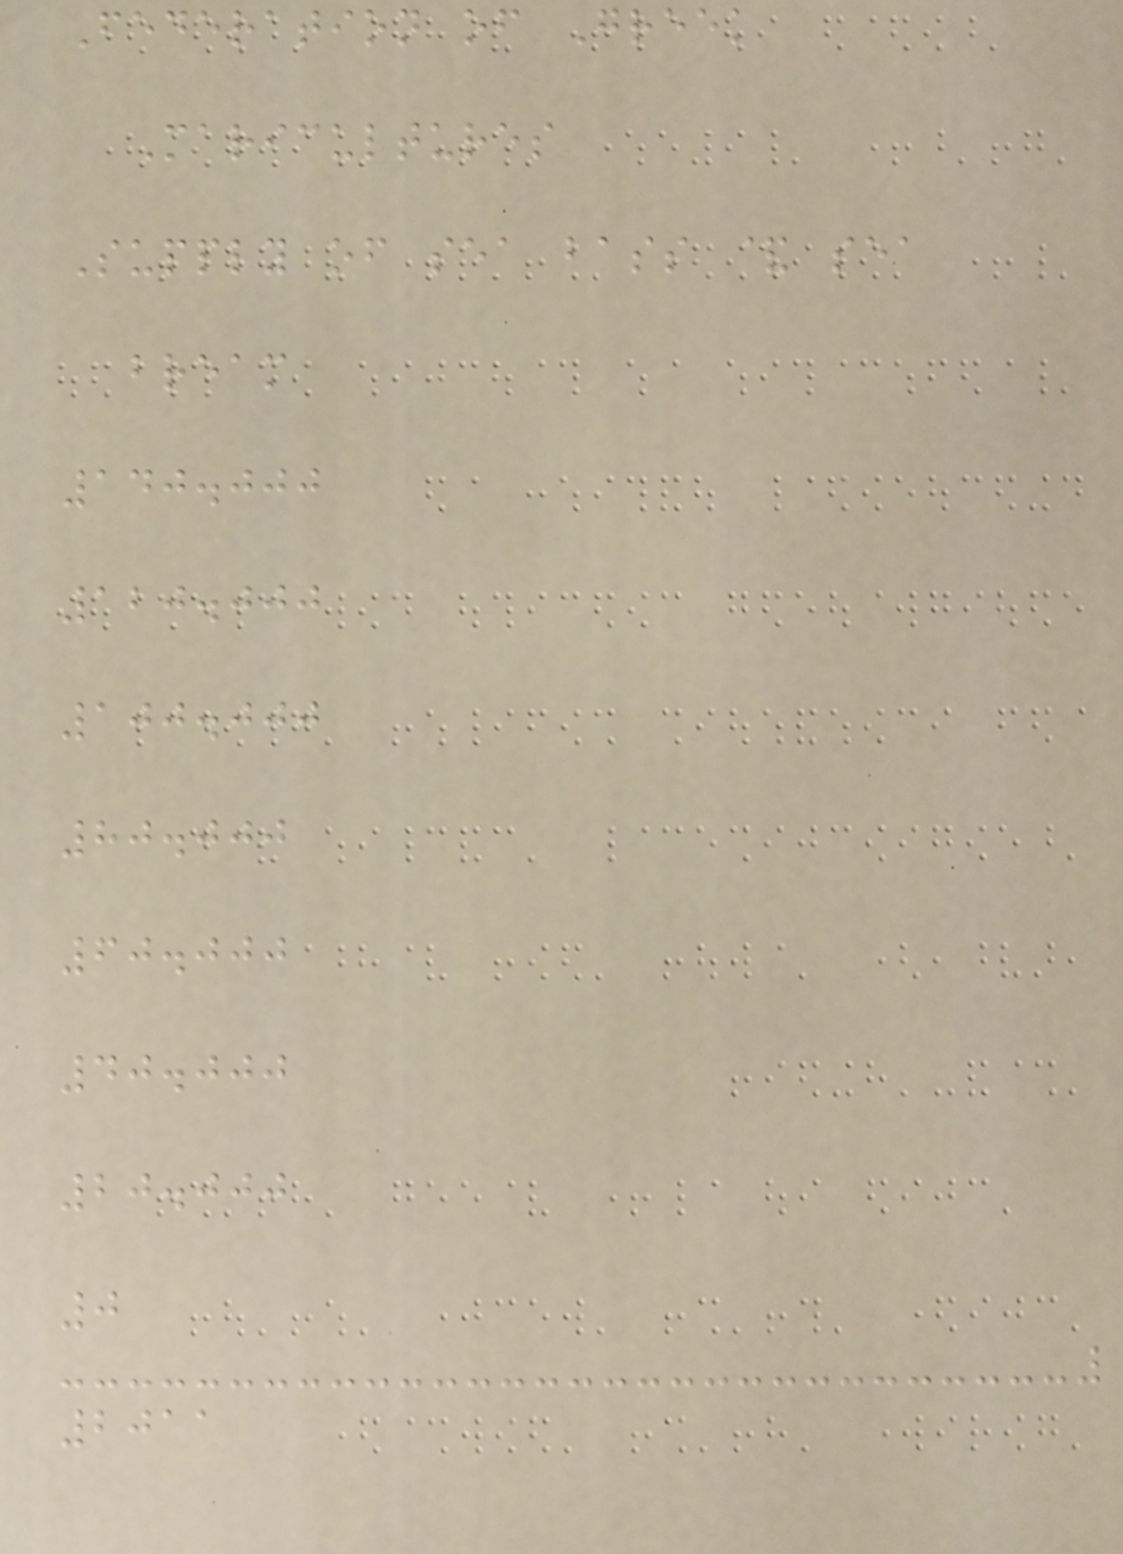Federation of Greek
Maricultures
Supply of sea bass & sea
bream
140.000
120.000
100.000
80.000
60.000
40.000
20.000
0
2011
